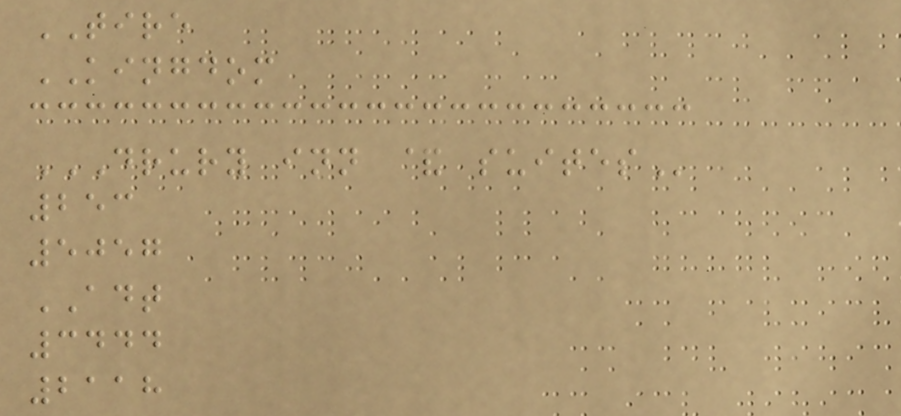TIRE
KINGDOM
DRURY INN & SUITES
253
5057
ADT
3444
2118
